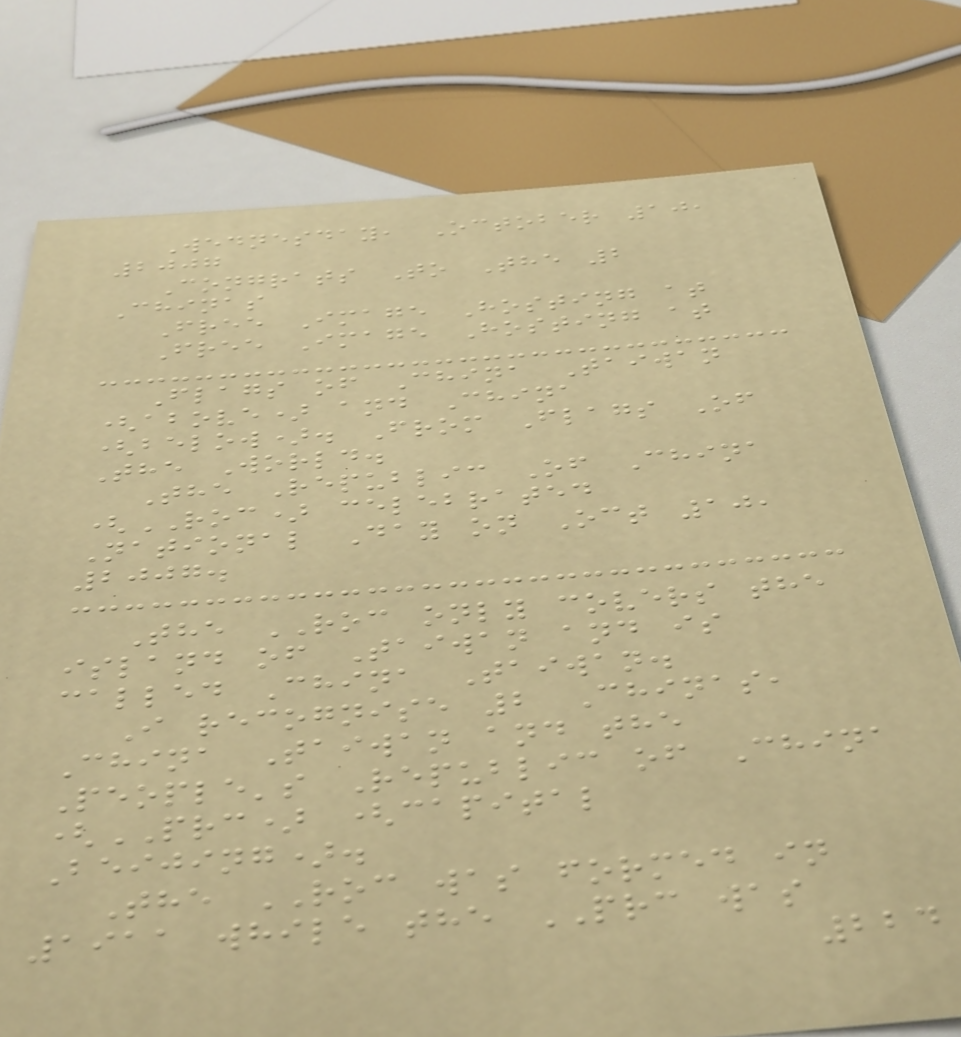Wednesday, October 10,
2007
Congrats To The 2
Chinas
Free Image Hosting at
Free Image Hosting at
Flags of China Taiwan
(above) and China
(below). From Flags Of
The World.
The Republic Of China
(ROC) celebrated
National Day on Oct 10,
2007.
The ROC only covers the
island of Taiwan and is
called China Taiwan.
I recognise 2 Chinas,
China Taiwan and the
People's Republic of China
(PRC) (capital
Beijing).
The ROC was formed in
1911 while the PRC was
224
